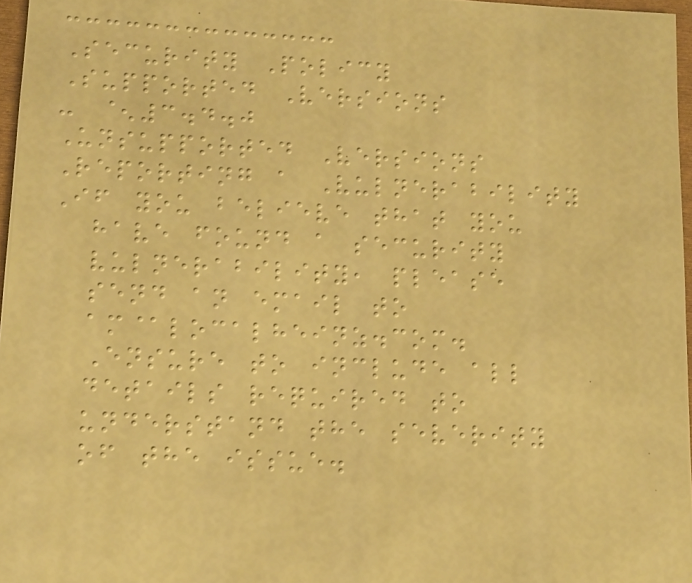Security Policy
Supported Versions
- ^3.4.0
Unsupported Versions
Reporting a Vulnerability
If you believe that you
have found a security
vulnerability, please
send an email to
am@localheinz.com.
Ensure to include all
details required to
understand the severity
of the issue.
